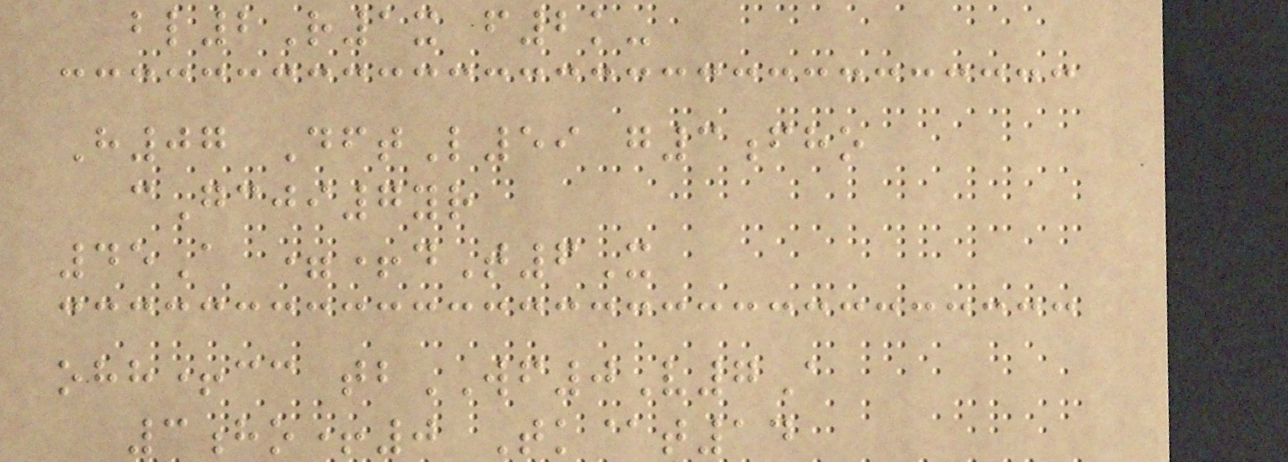bl2R1x f2k-
H07 DftL59 g3fho
cGcji7yr
45A =+dT6X
ohh+cc tbWF0V7A
3ho+0 Tk@t14
